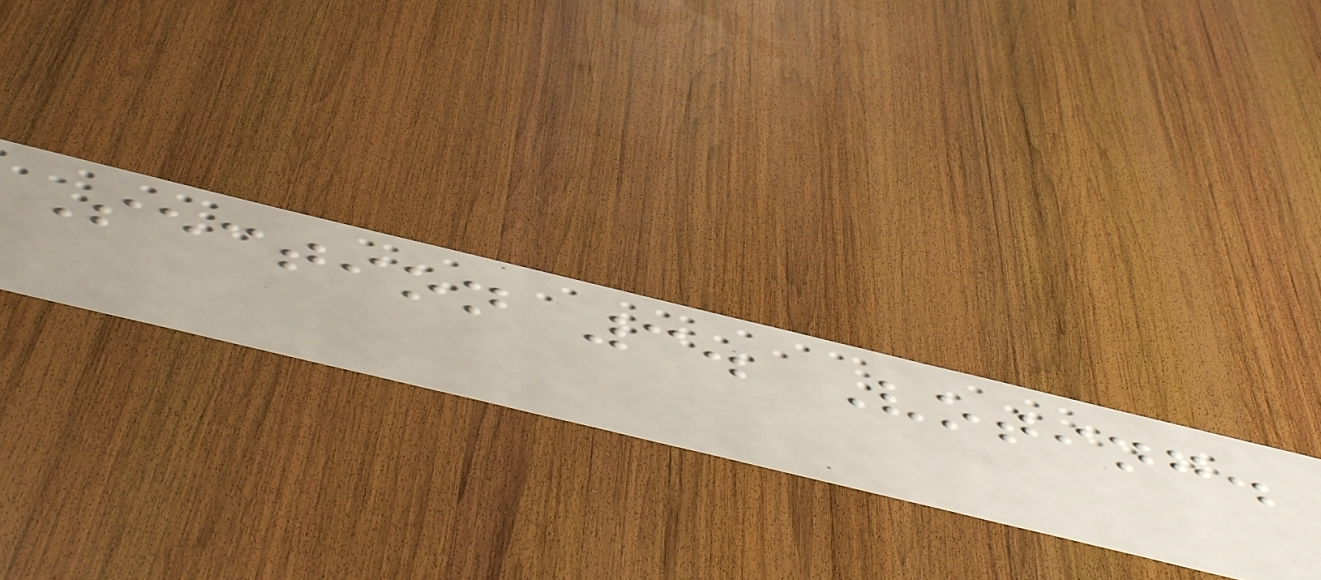Section 3. Voting.
